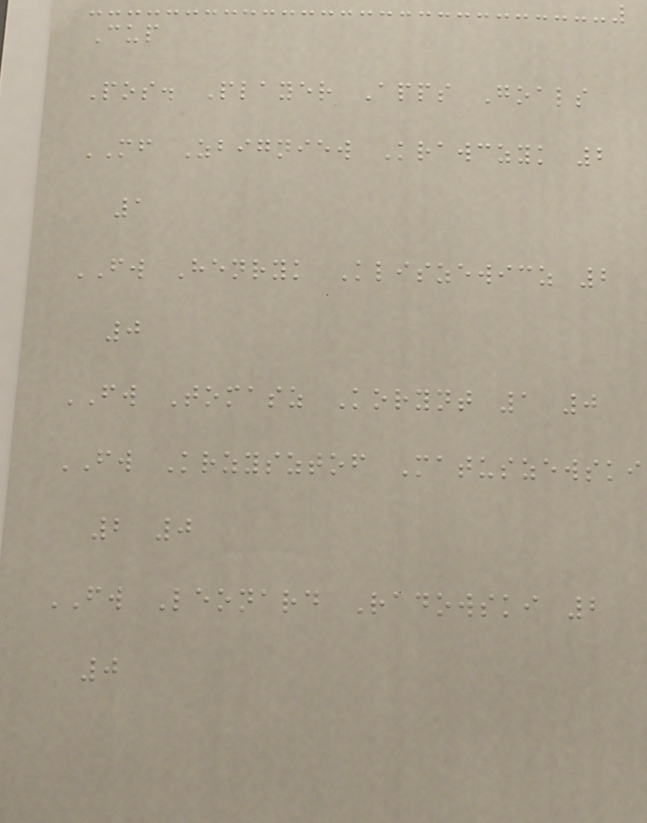Cup
Pos. Player Apps Goals
MF Zbigniew Krawczyk 2
1
FW Henryk Kliszewicz 2
0
FW Tomasz Korynt 1 0
FW Krzysztof Matuszewski
2 0
FW Leonard Radowski 2
0
